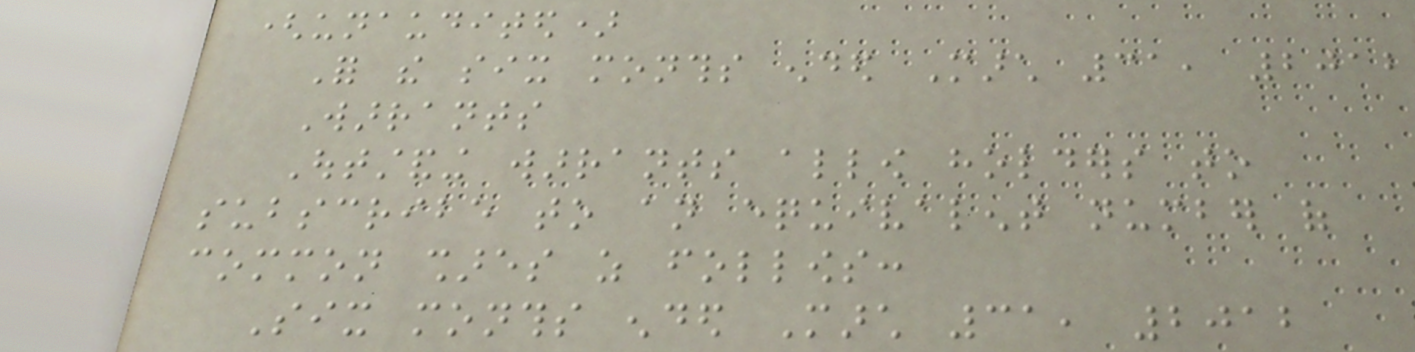(unaudited)
For the six months ended March 31, 2012
Warrants
Outstanding warrants allow holders to
subscribe to an equivalent number of
common shares as follows:
Six months ended March 31, 2012
